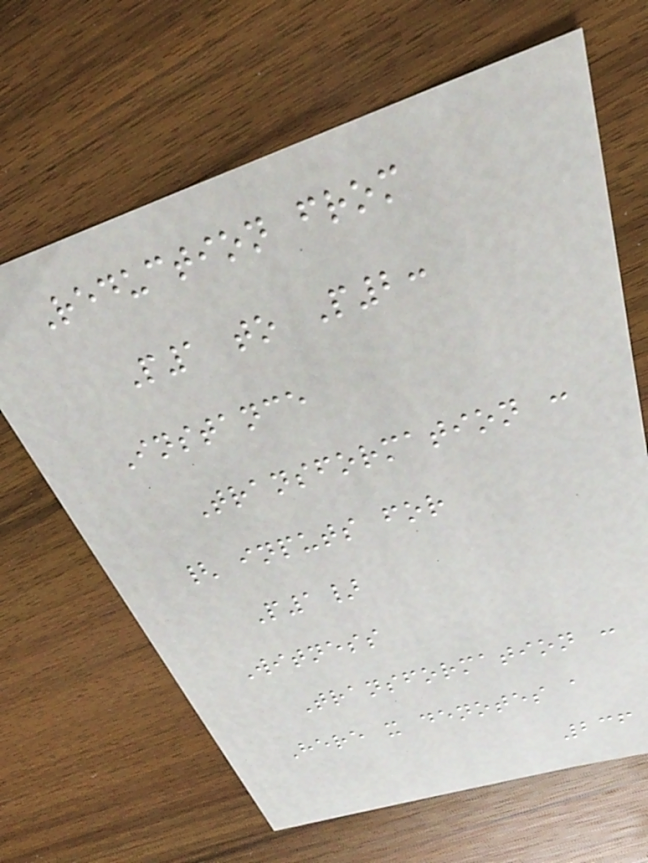Reduction from
P1 to P2:
Instance
Transformation :
{ inputs for
P1}
Witness
Transformation :
Here x denotes a
236
